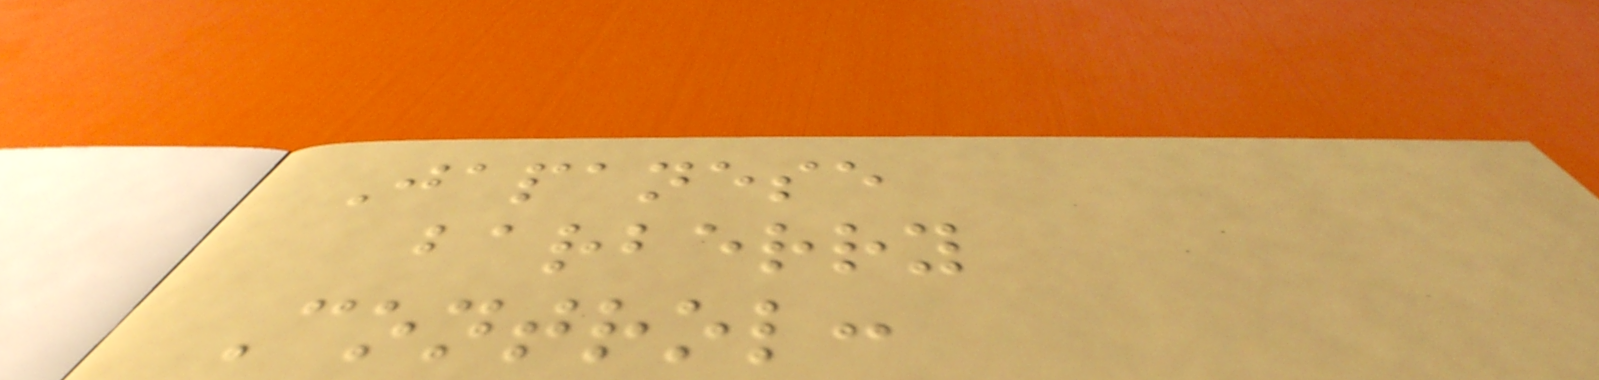Japanese
barberry
Control:
